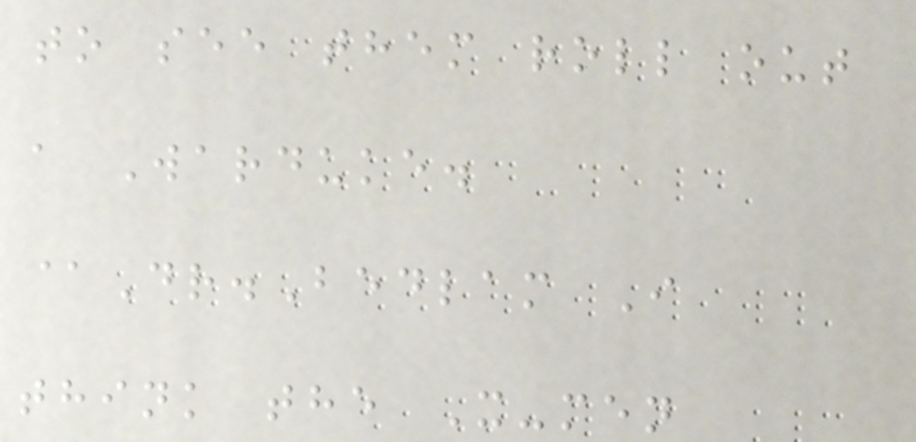to see them roll out
a Warduke.
@Dr.Bedlam I
think the X-men
